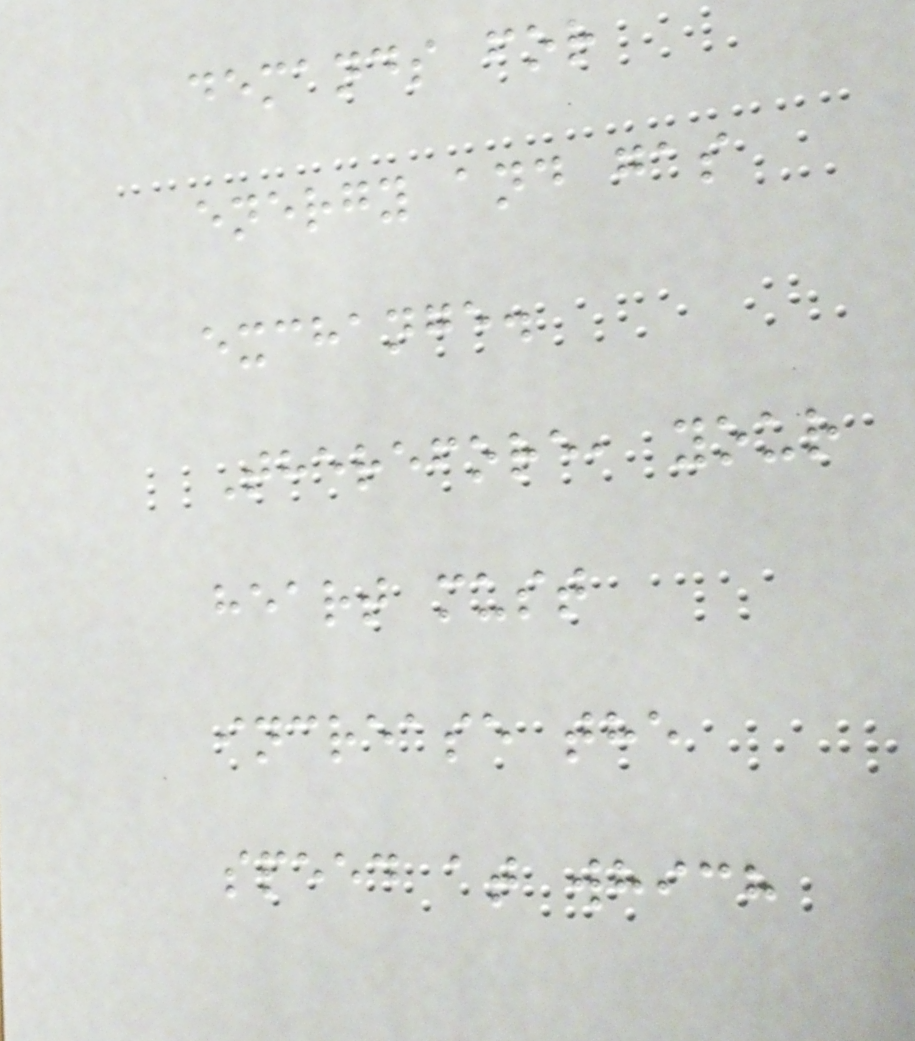demands for
energy and gas
exchange.
Therefore, your
heart must
increase the
speed at which
